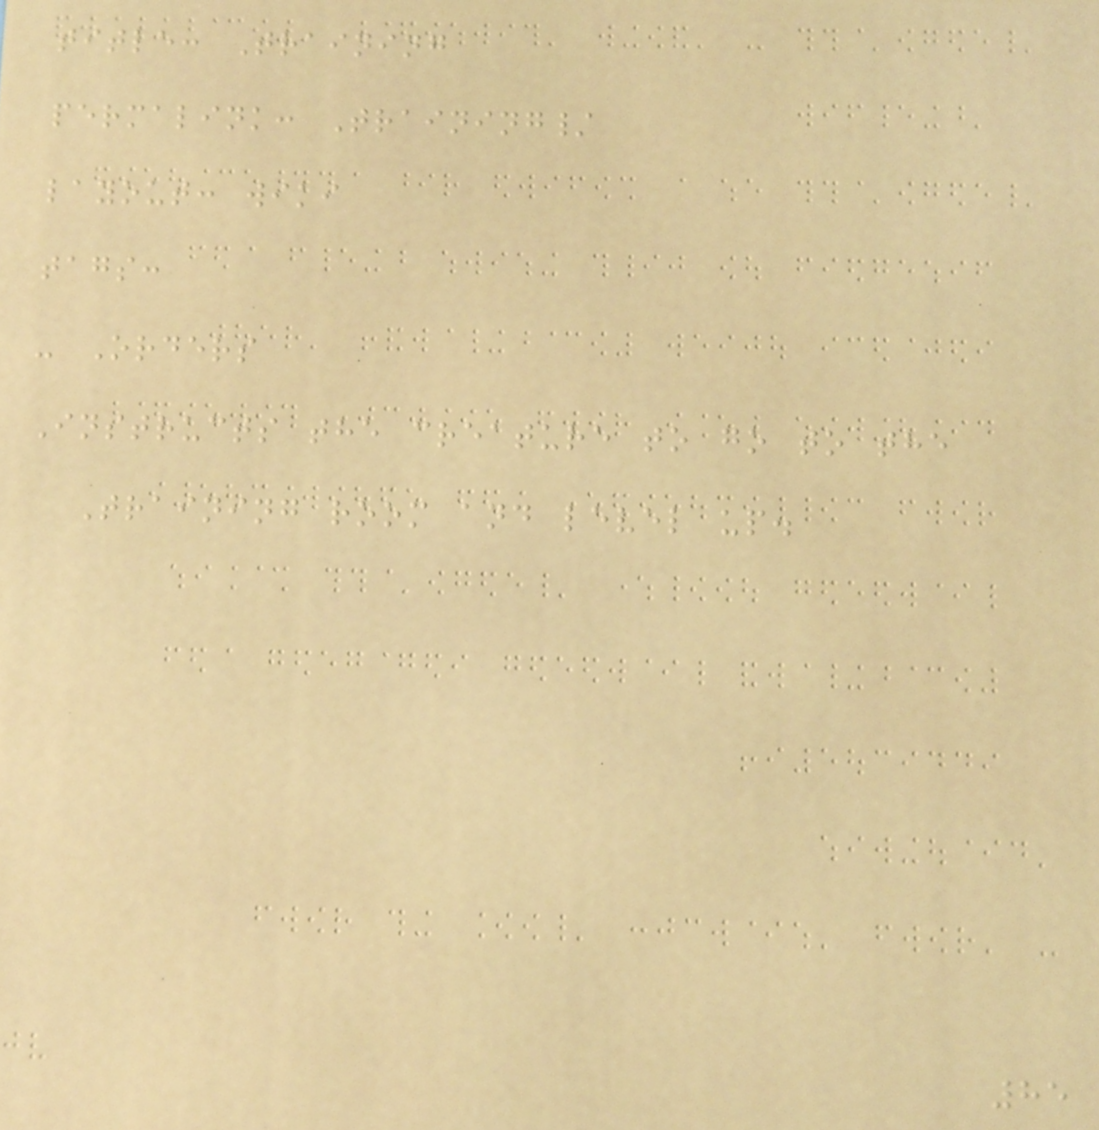title: Training
permalink: Training/
layout: wiki
tags:
- Orders
Instructs the creature to go to the
Training room and level up.
85
